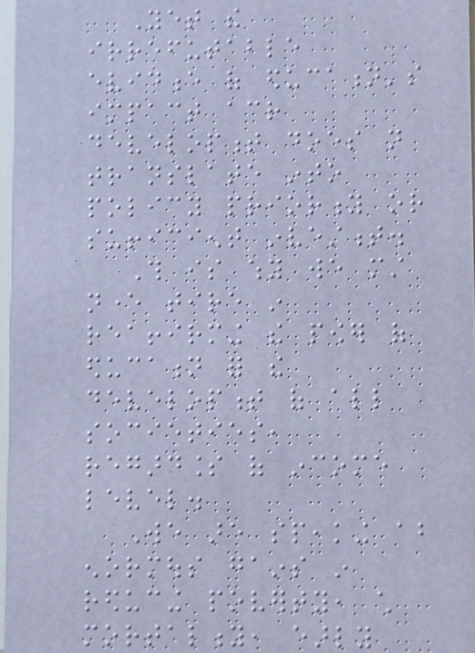Yet the
irrefutable
evidence of education's
impact across
development does not
translate into
policy priority or
sufficient investment.
This is why we must
never tire in
reaffirming the power of
education for the
development of all
societies,
regardless of income
level.
We are speaking about
enormous gains in
reducing poverty, child
mortality, early
